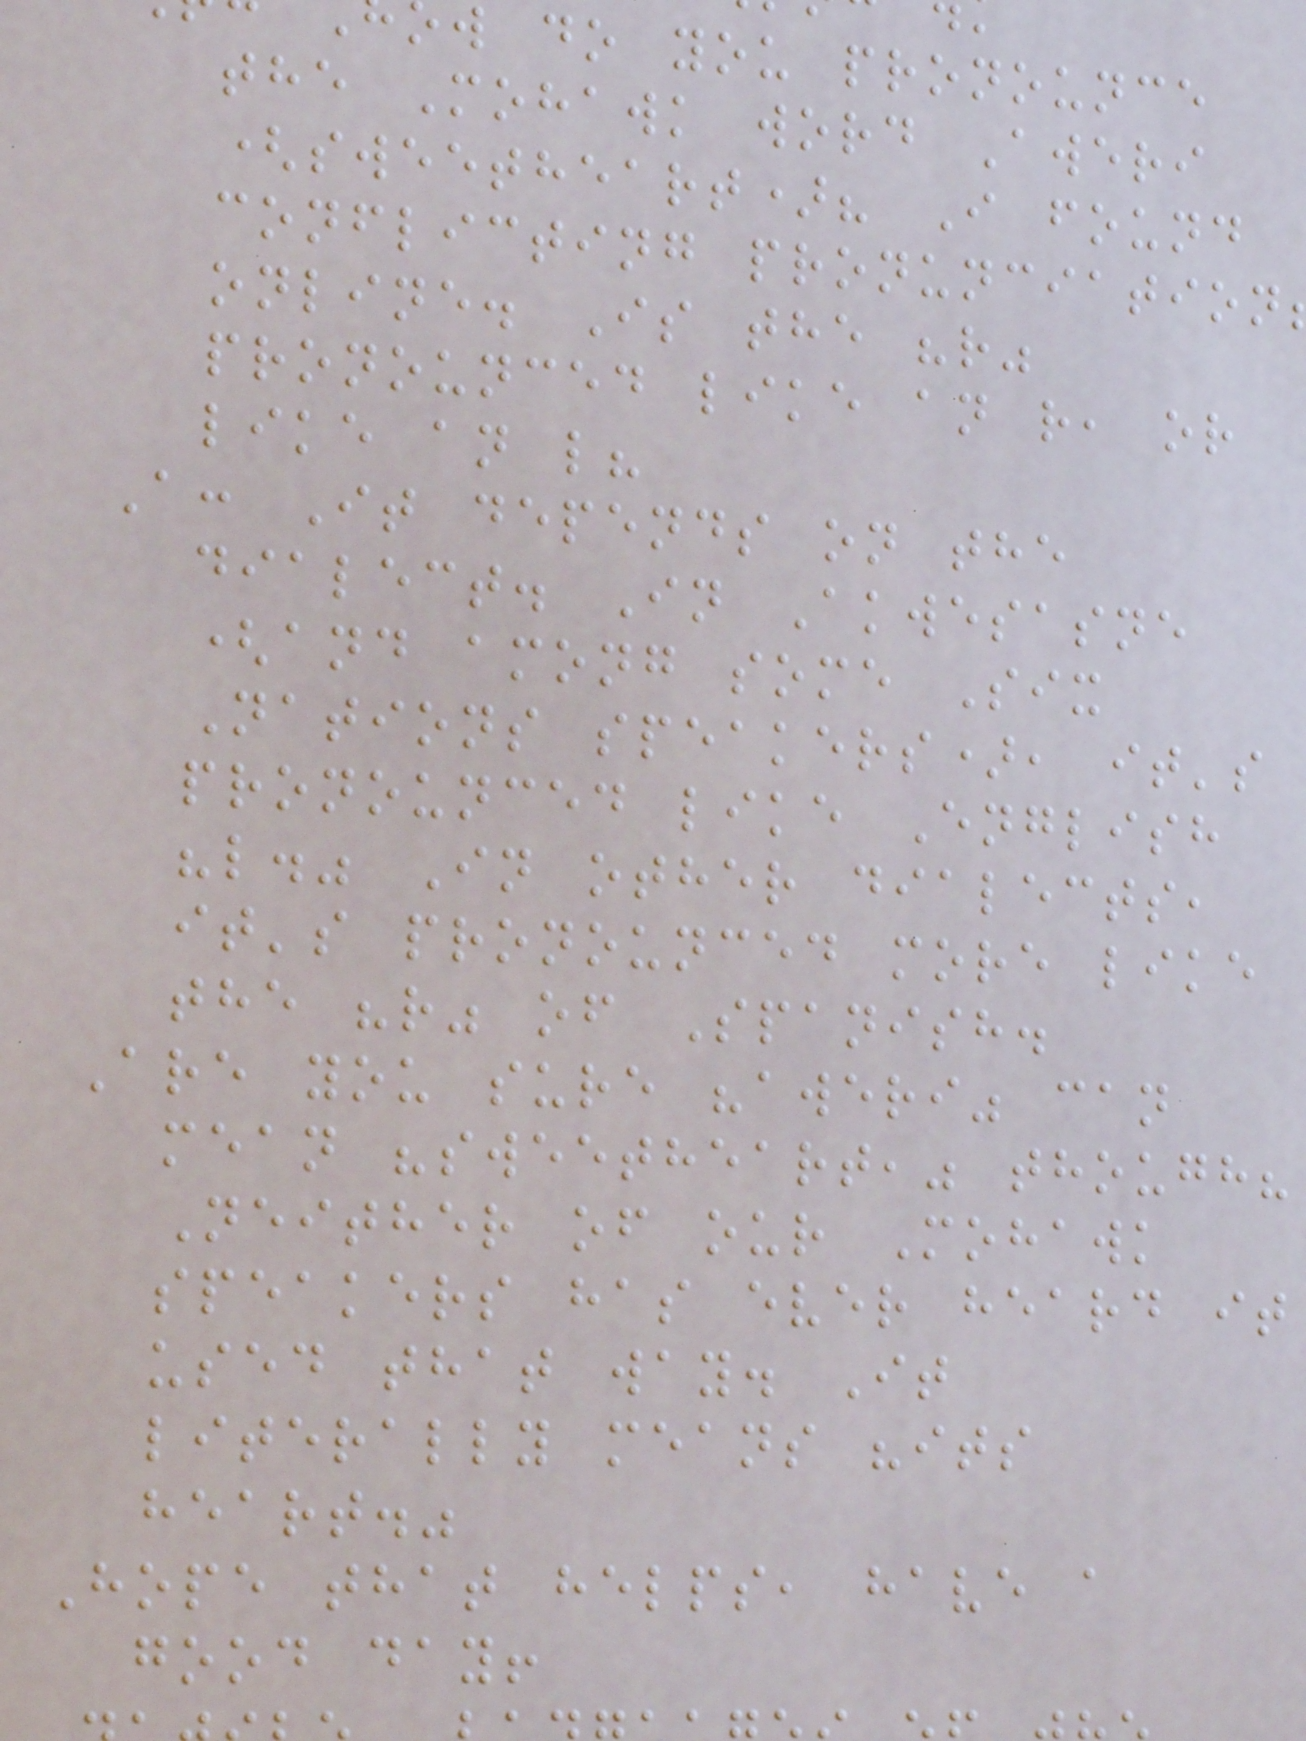w do you pronounce
the Mohawk word Aweri
(sweetheart)? I found
conflicting pronunciation
online. Is the "r"
pronounced like an r, or
like an l?
A: It depends on the
dialect. In Akwesasne
(and among some Six
Nations speakers), it's
pronounced like English
"l." In other dialects,
it's pronounced more like
the "r" of Spanish.
Are you sure "aweri" can
mean "sweetheart," though?
Neither of our Mohawk
speakers has ever heard it
used that way. It
literally means "its
heart."
Hope that helps, have a
good day!
